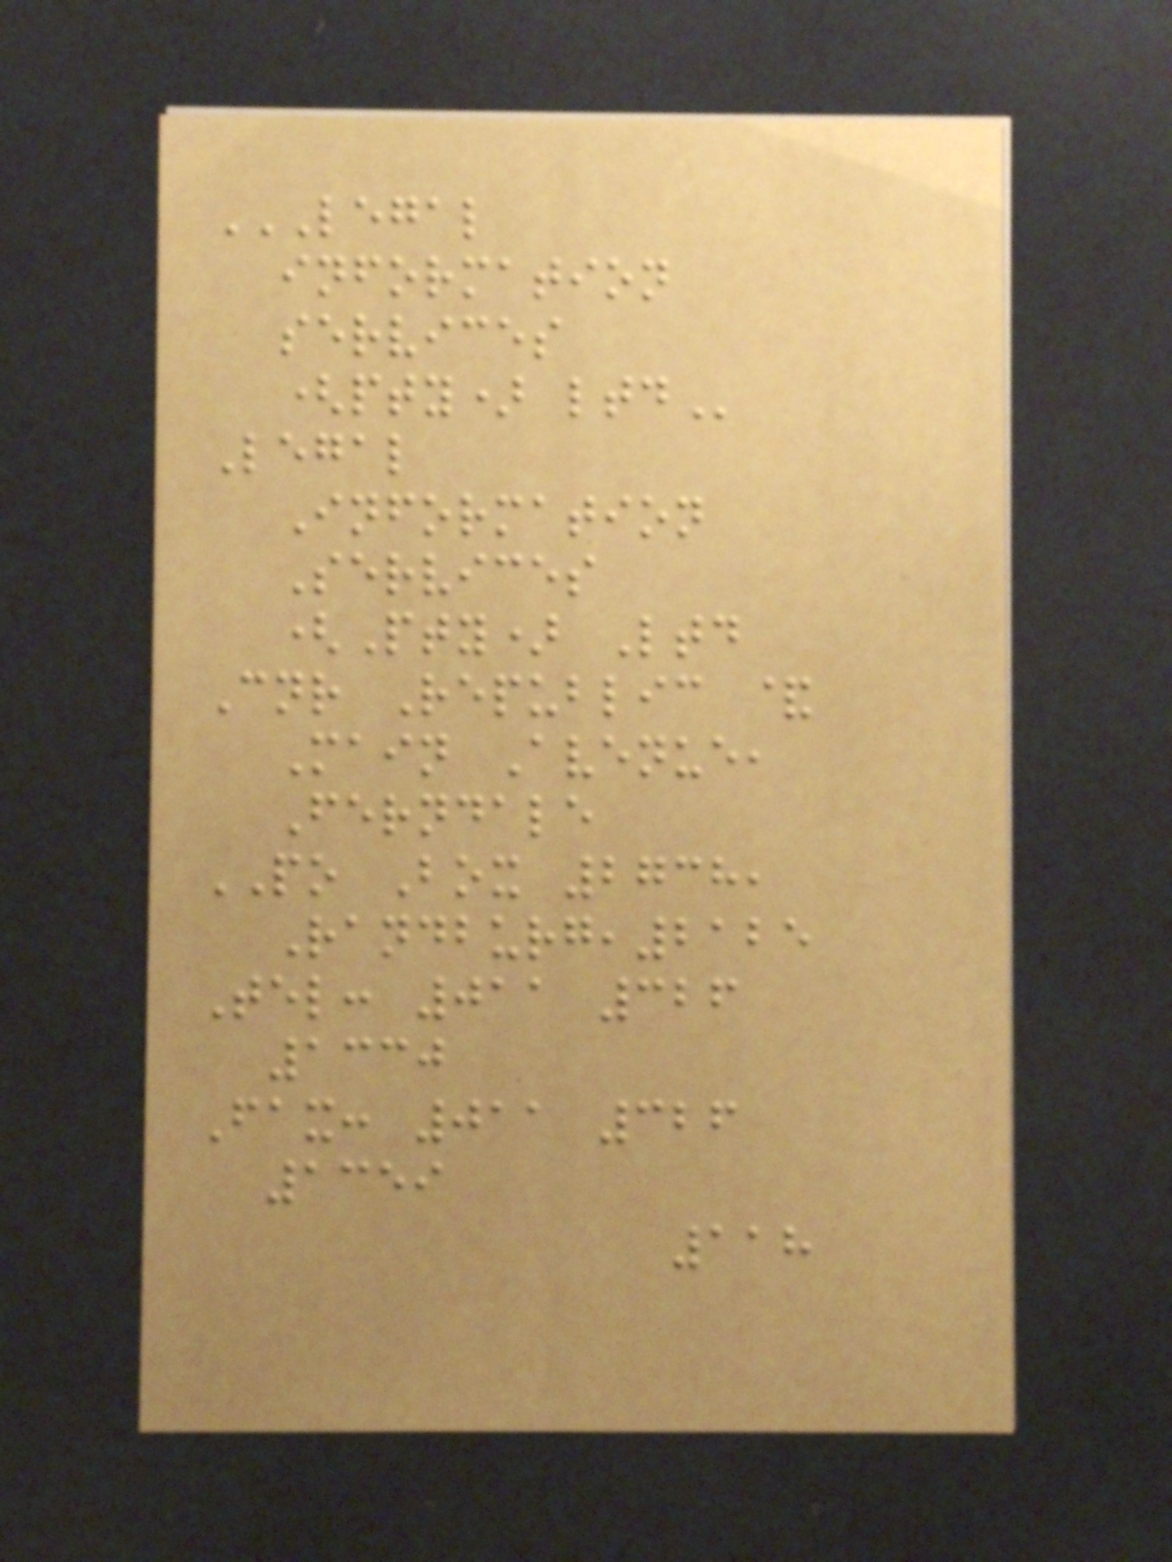LEGAL
INFORMATION
SERVICES
(PTY) LTD
Legal
Information
Services
(Pty) Ltd
Cnr Republic &
Main Avenue,
Ferndale
PO Box 2738,
Randburg,2125
Tel: 011 326
1330
Fax: 011 326
1359
118
